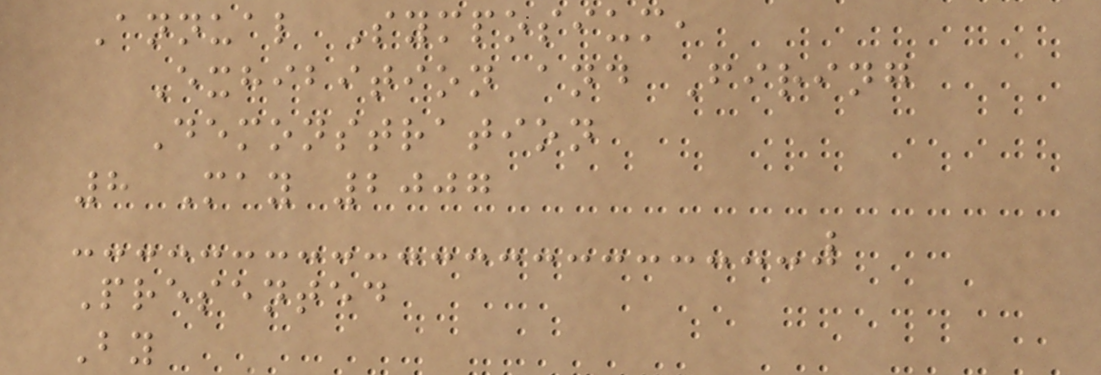Annual Symposium,
Exhibition and Firing
Demonstration
8 May 2007
Presented
By
